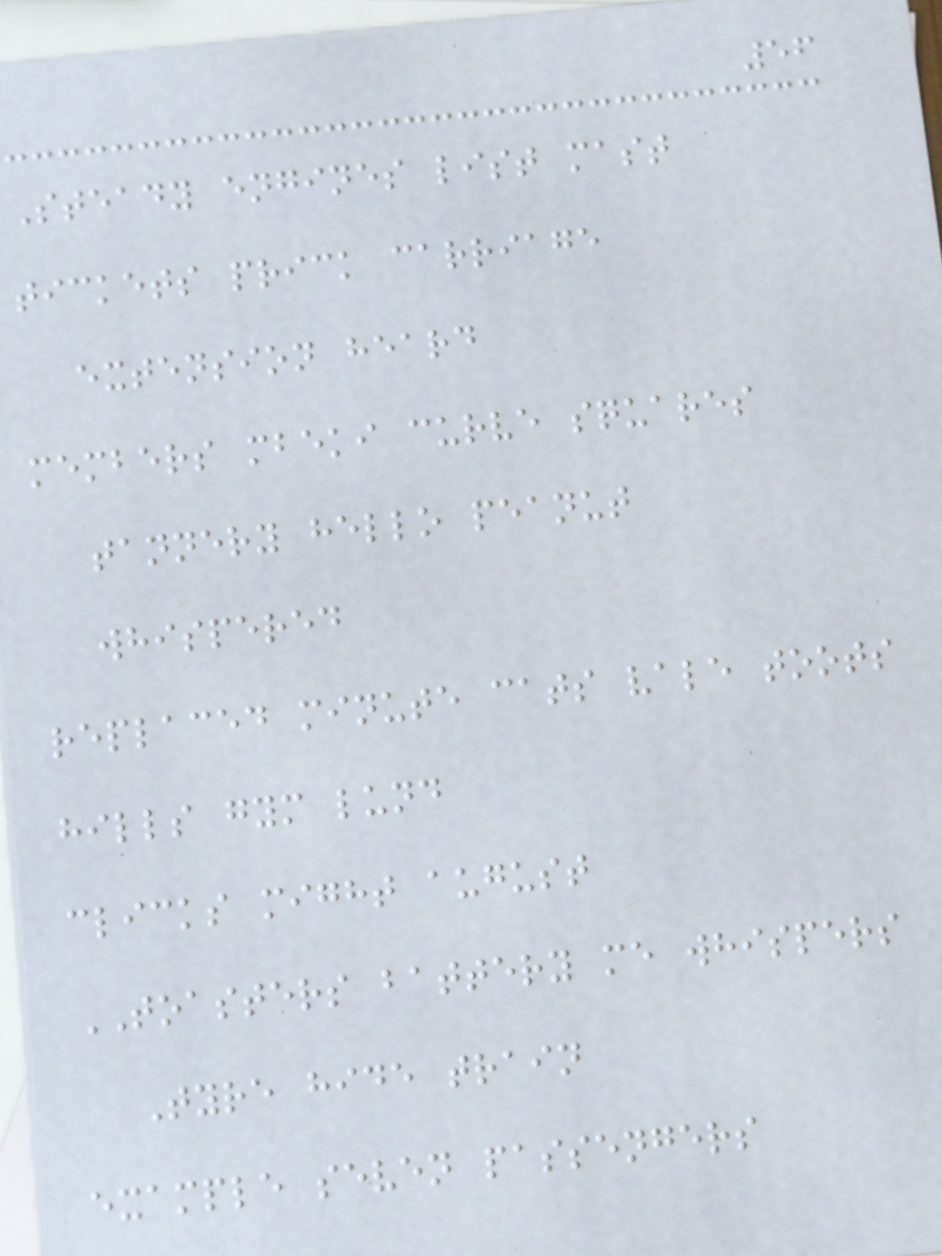56
Steady engines list mast
tickets prick carriage
extension heard
members mbeki curve squares
tannery hello peanut
whispered
replaced minute cats vale toots
hills gym lund
clicks might august
TOASTERS battery me whispers
Tyre hide train
example seven passengers
